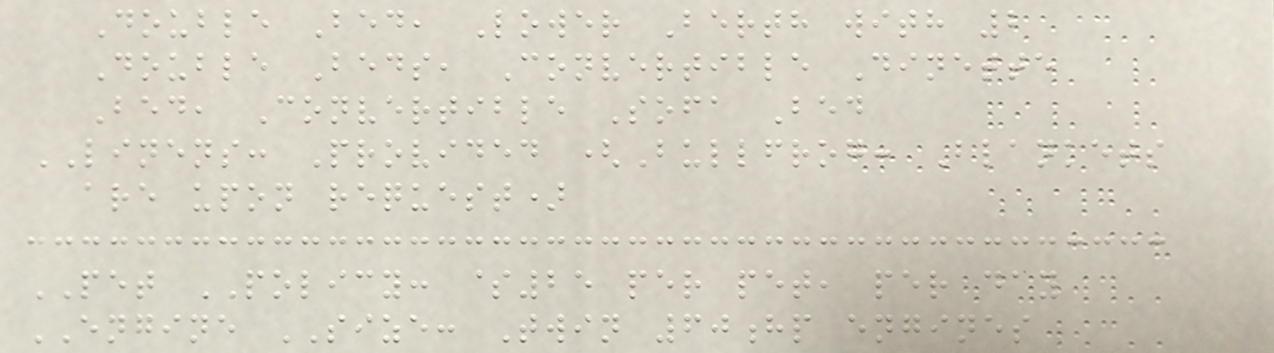Double Bed, Lower Berth with 2
Double Beds, Convertible Dinette
Bed, Convertible Sofa Bed
LINENS: Provided (Bullfrog: Blankets
are upon request)
PET POLICY: $25 per pet, per day
ENGINE SIZE: Twin 60hp engines
